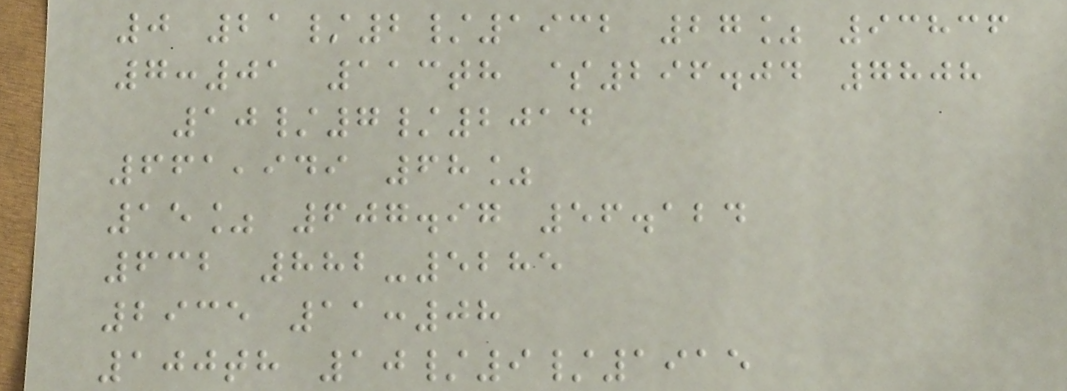0 21/2/1932 27% 93836
7:01 113th $296.04 7808
10/7/2014
661,949 68%
15% 607.97 56.124
632 882-5285
2935 11:08
100th 10/9/1915
